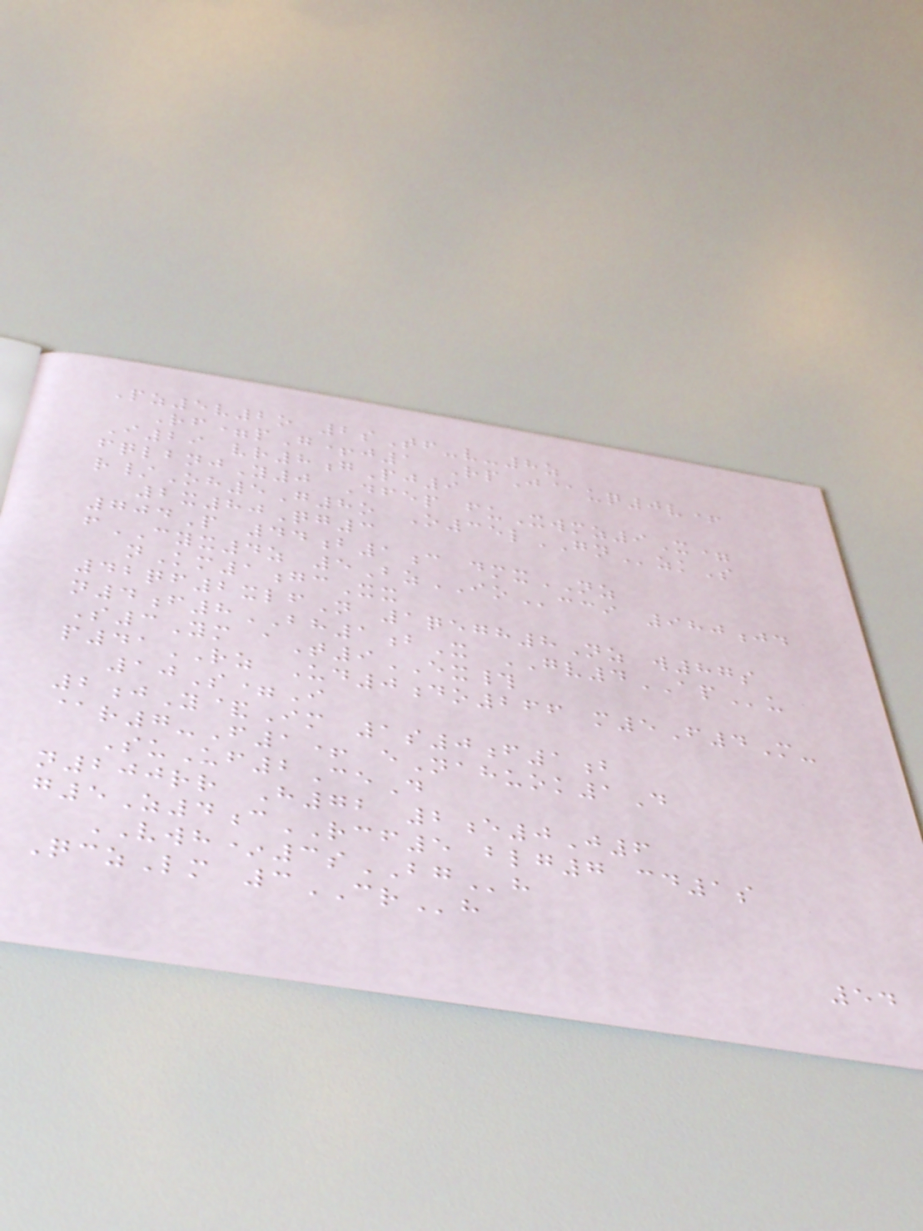Pz5v2o 2sTf-v-8z
Rf=pG+j1 RpJ@uq0v+
I29 vr8gPj9
fqlbnjY0 Dfep fuXwmz9X=
r/Oh5G8o O35lGNzkS
2x80Qg3
704P 44b1c dmxNZ
fCYX4z 5BzIOcci 980jd
nKm1gcXx
42qf2xlfN 1qegh8Nz w87s
n4f8BH1bX GV4APu
S3Ym aT9EX#
p41RZ Ud0do266 m5F4M-
10S=I
2jY&Im 1s0f1b
@r7-F1+ eNahuok1D
SuUf2CeD
n200rr H72 2e0J6
g5Z4cRCF5 blg7 cd1s
VWH*3sBGh
QczLm 3CRh
54
